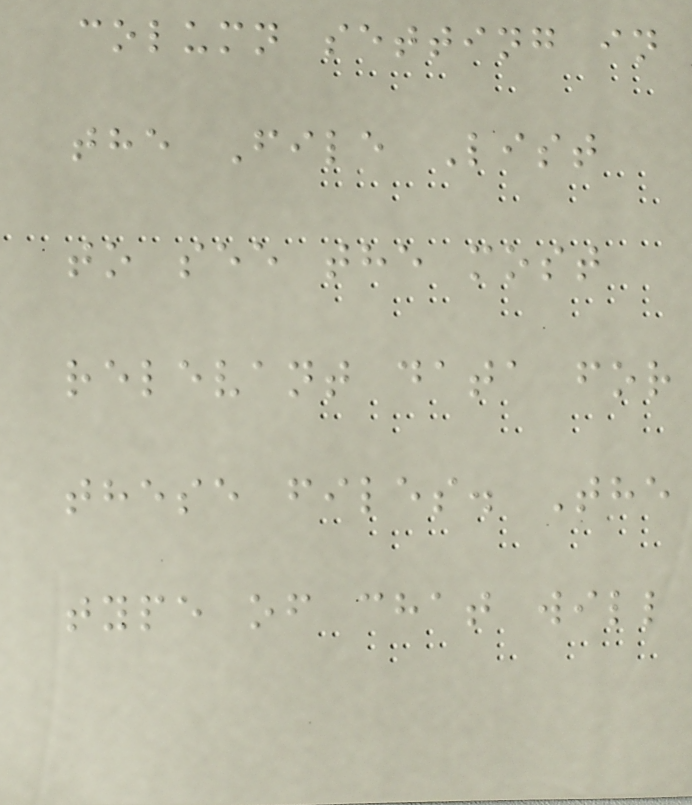column setting in
the File List
to see the most
relevant data for
these files. The
type of chat will
